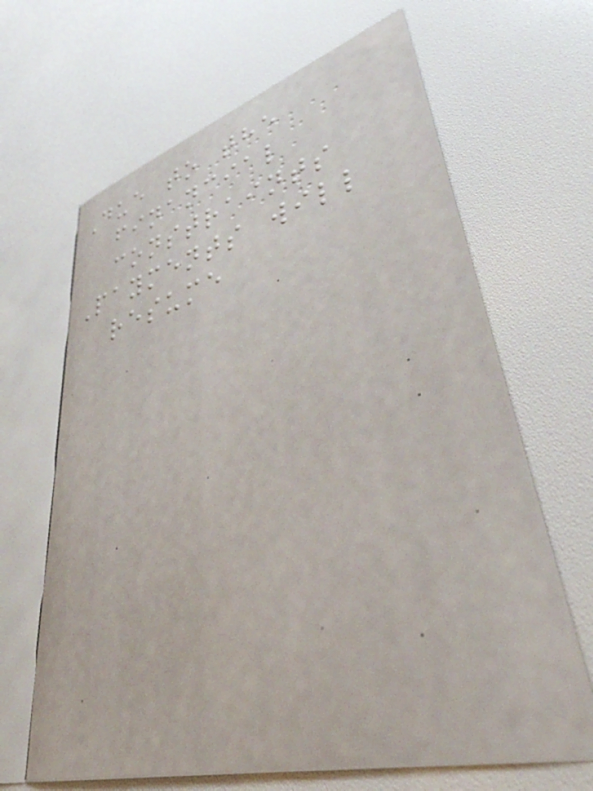Due to the
financial
constraints
Payments will
resume
